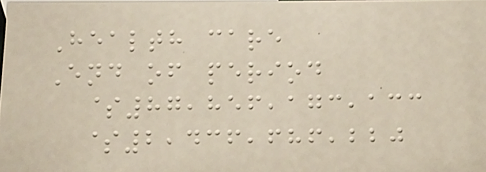Health care
End of period
$87,856,173,133
$2,436,686,220
